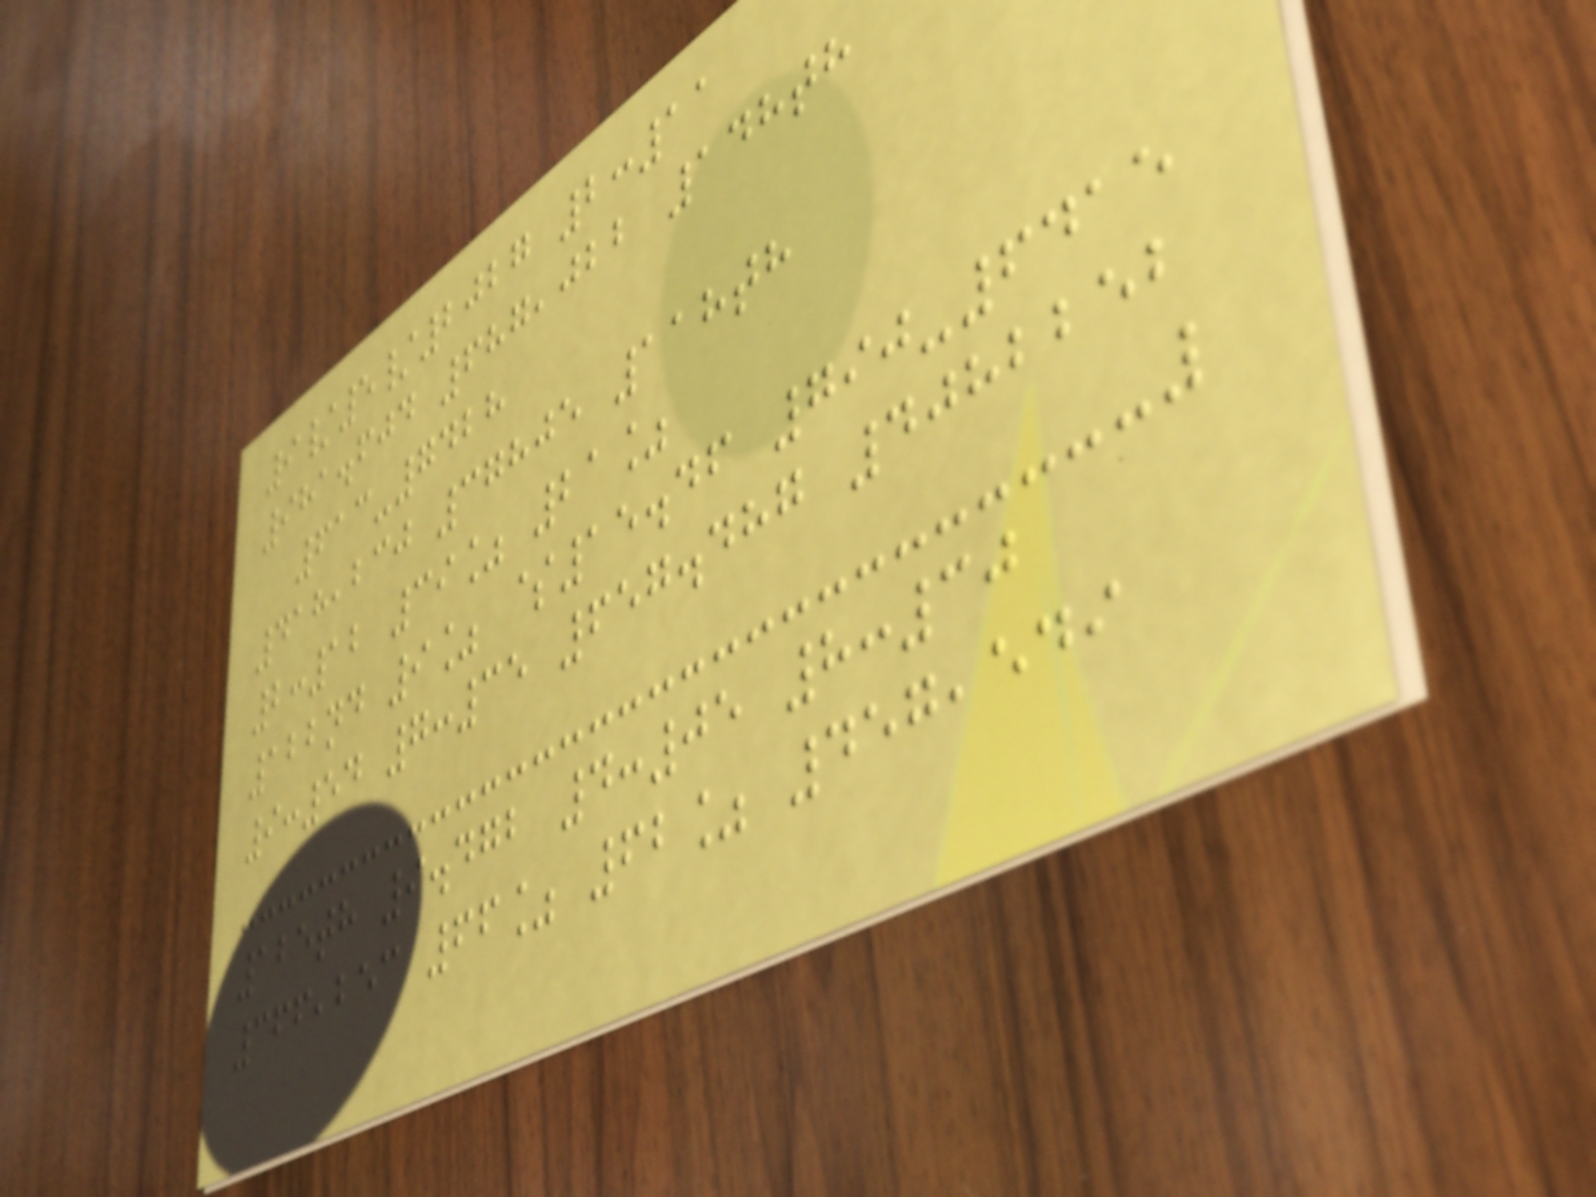9/5/2027 2:11
981.604 687,022 148th
613-7428
418,230 37805 118th
2:12 39% 21%
122nd 9% $15.46 790-6415
9:54 7:35 657.487 4082252
125th 9.472 4:05 8:30
366,253 66% 62% 457,549
